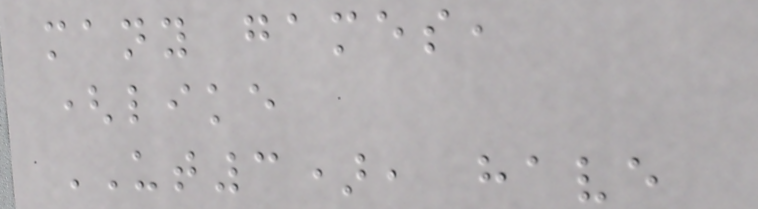many games,
(like
UT3), have
